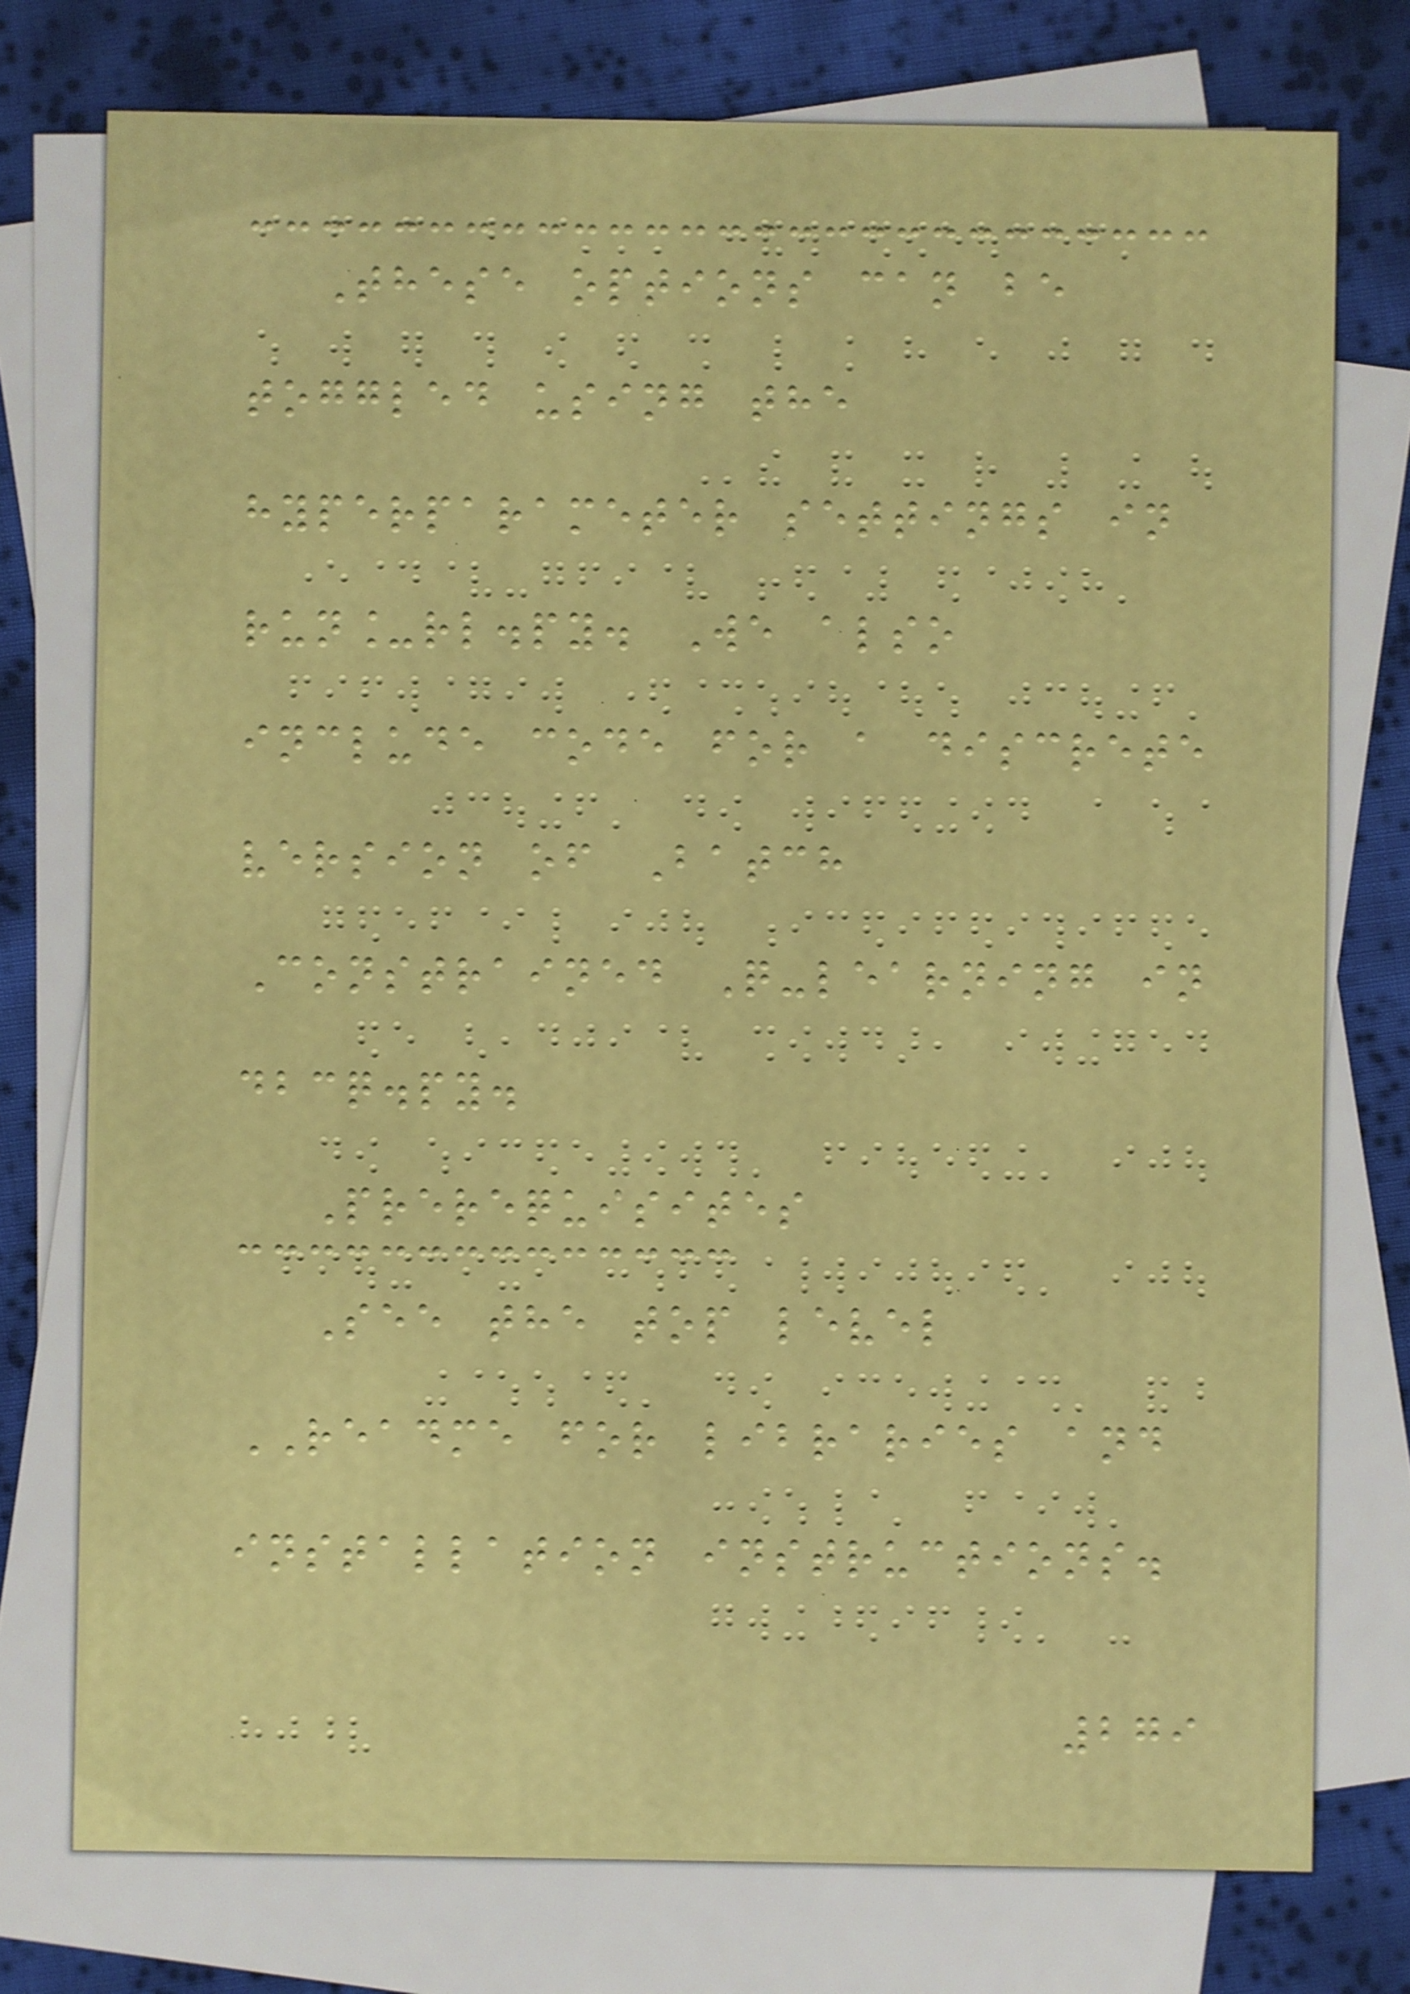These options can be
toggled using the
hyperparameter settings in
run_rl.py. We also
include code for a discrete
version of Batch
Constrained Q-learning in
dbcq.py.
Prerequisites
See the top level
README for libraries and
installation instructions.
279
